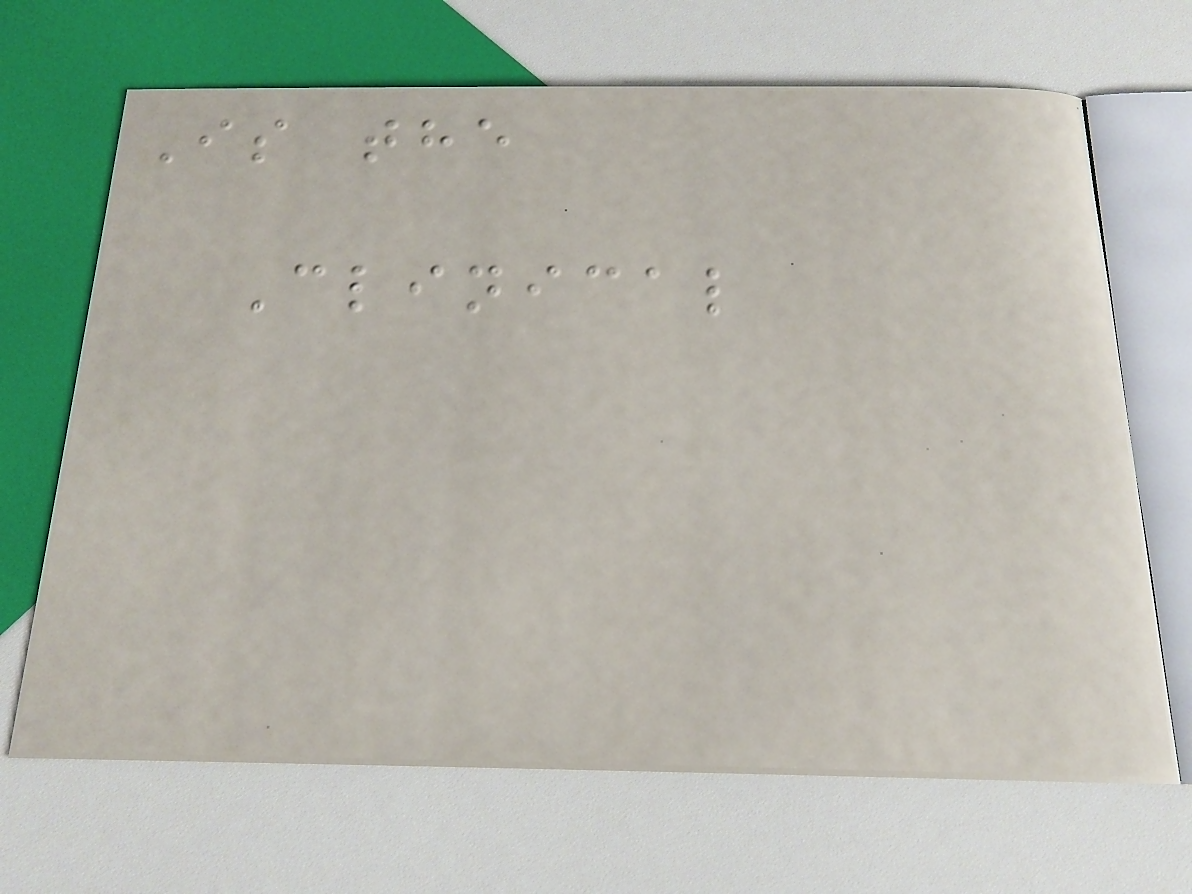Is the
Clinical
